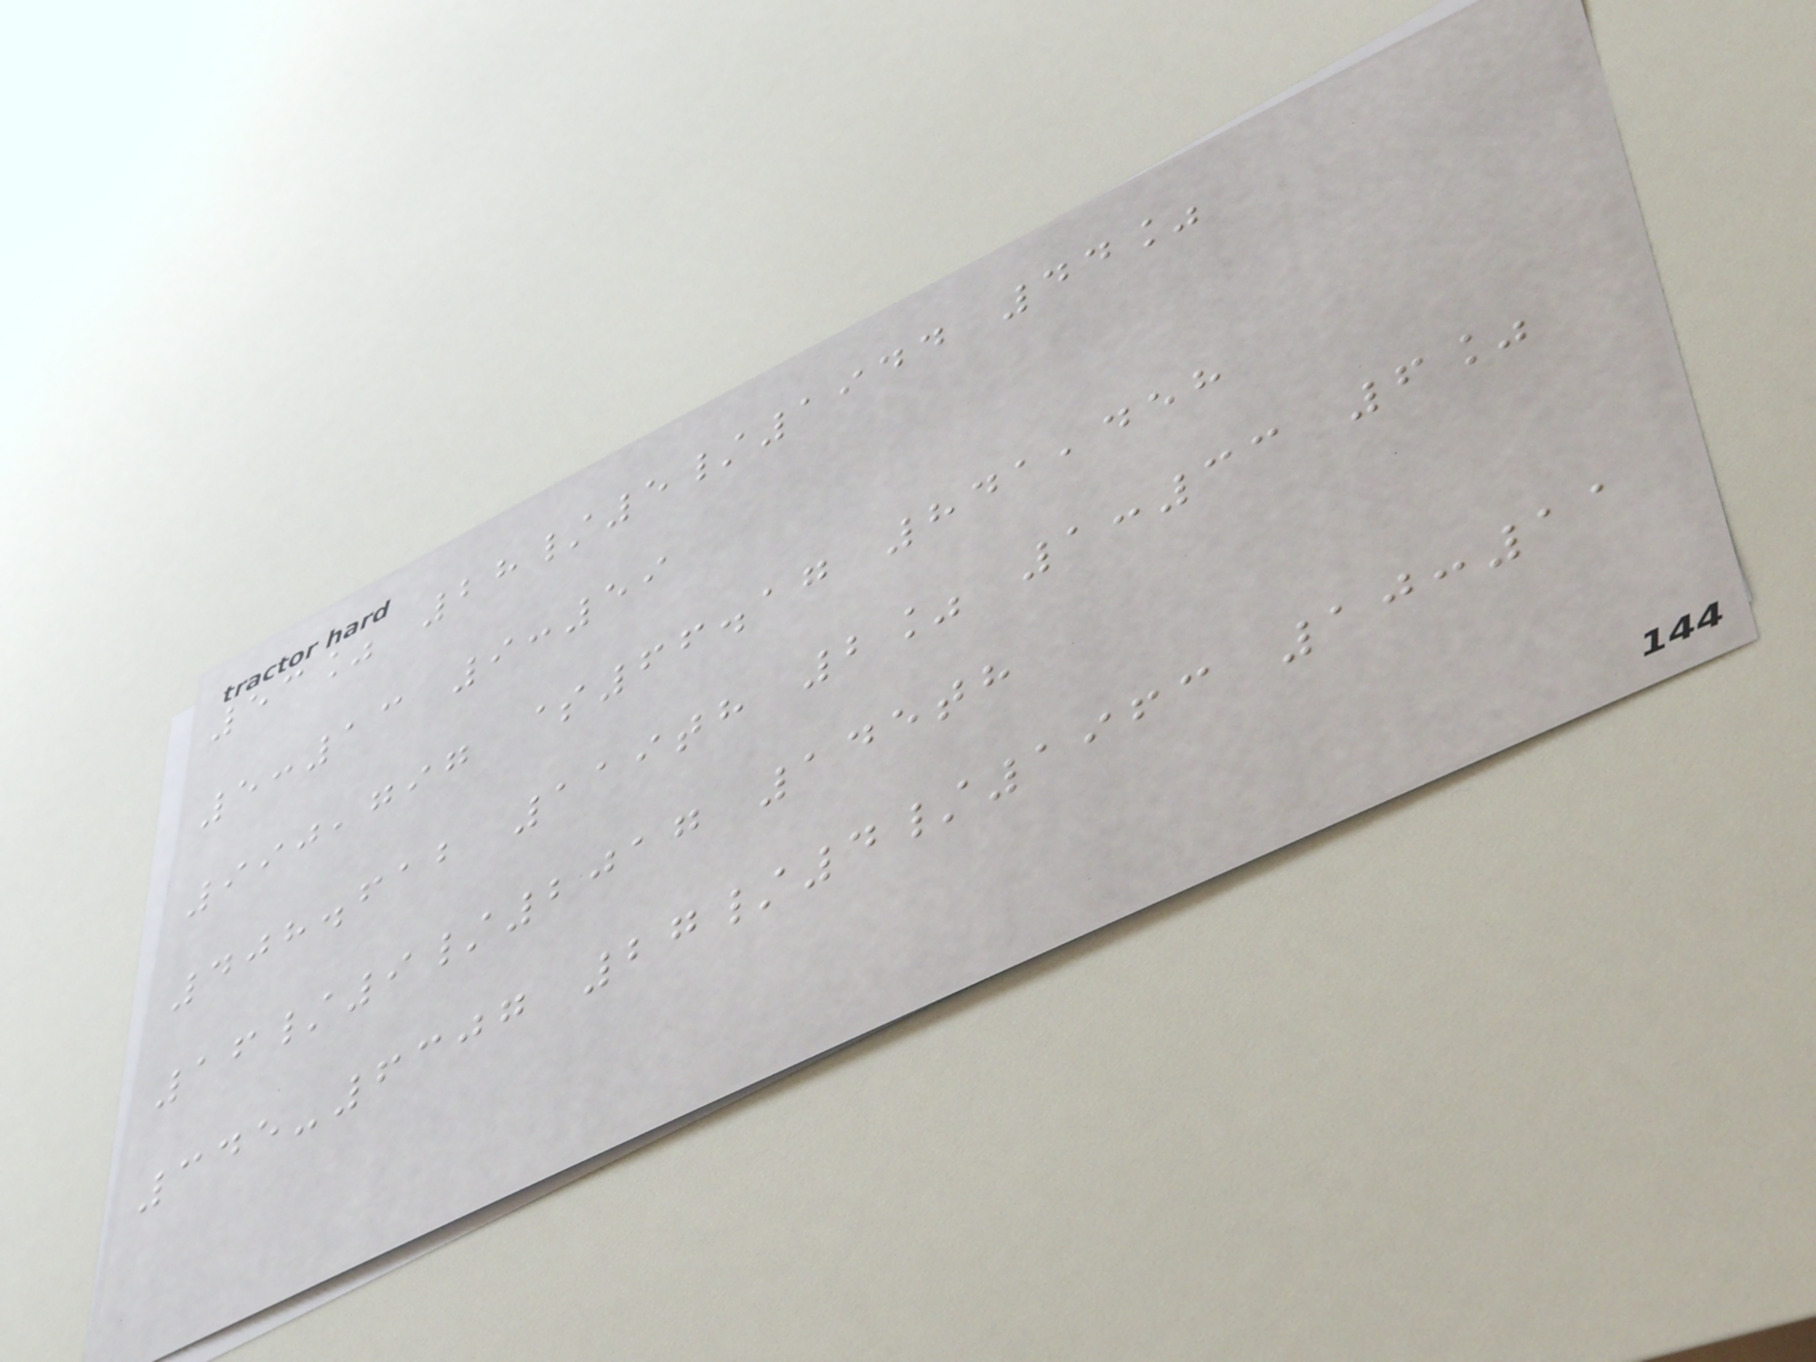53% 28/5/1944 44%
5:13 9:59
990,797 $66.17 841,458
408.612 119th 2% 1:33 6%
16/9/2017 145th
345-6307 27/4/1963 10:11
